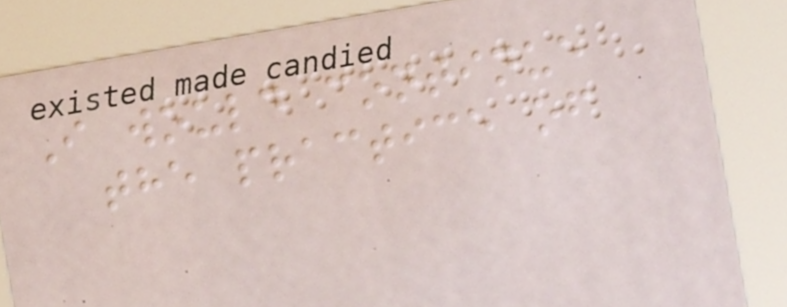I would continue
the practice of
